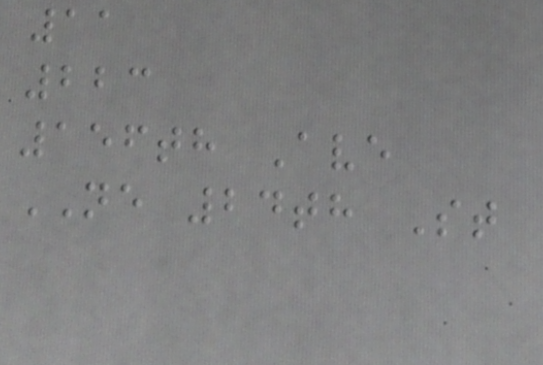11
223
156th Ave
NE 24th St
